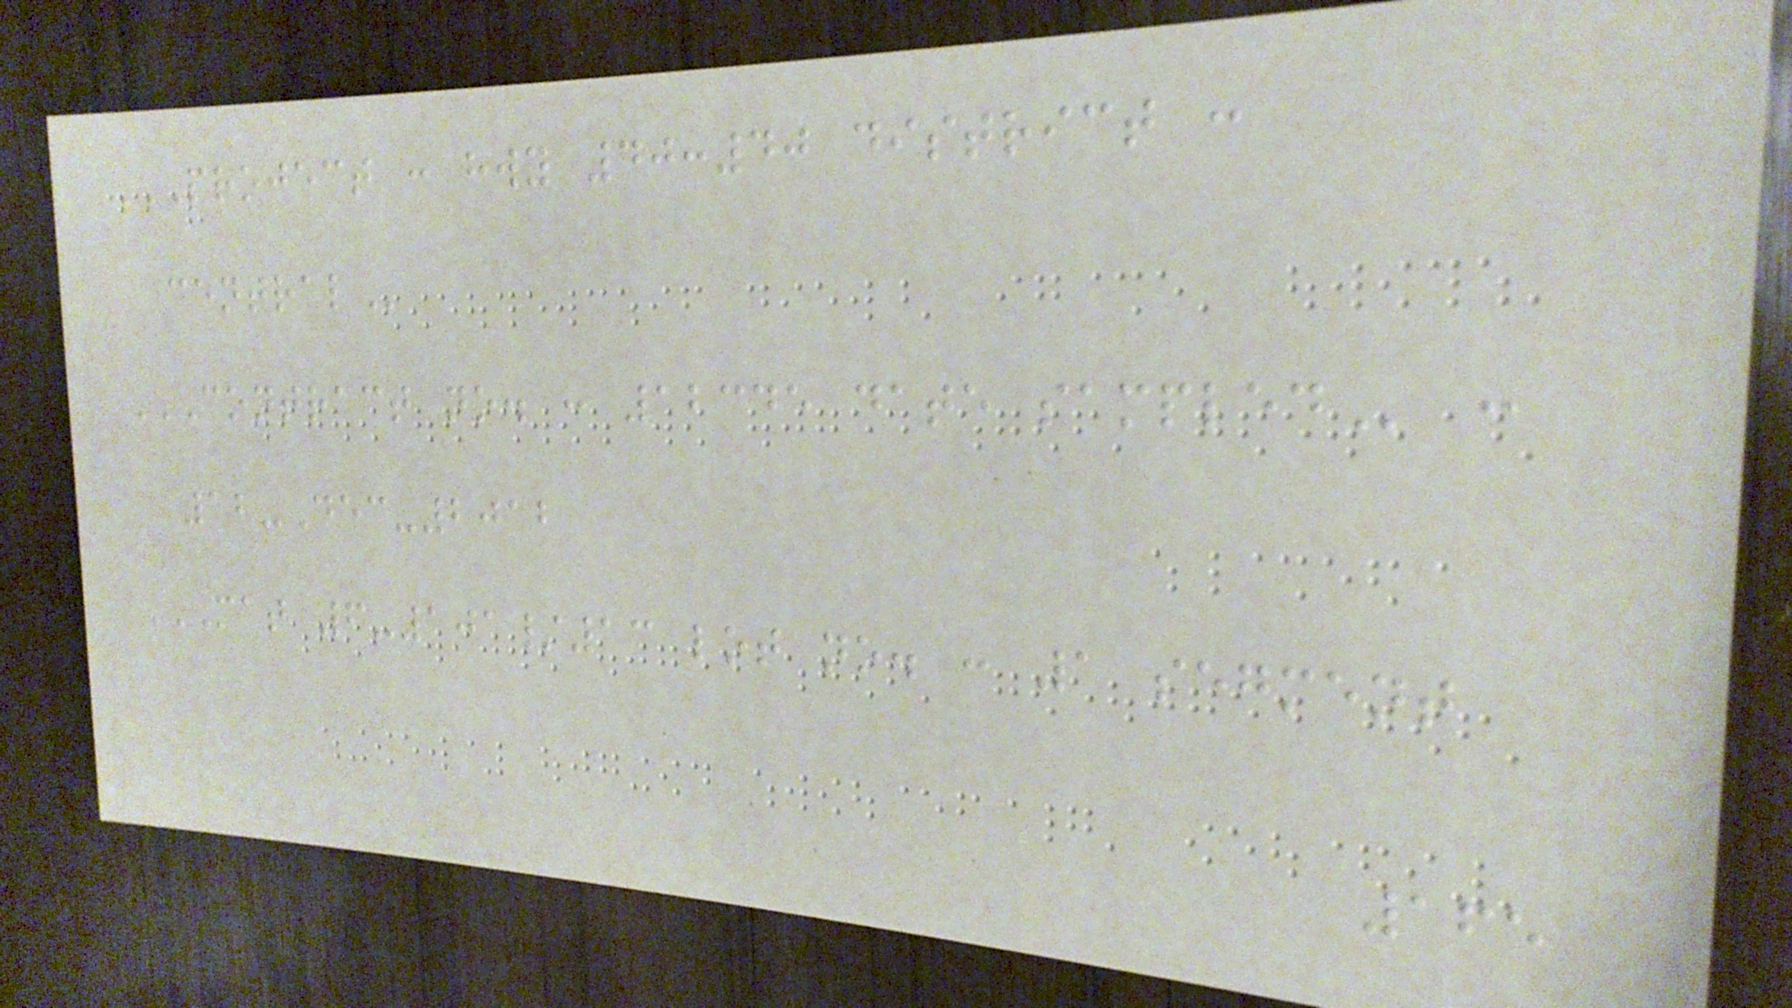PROJECT : HWY 40:40 DISTRICT :
CENTRAL
CONTRACT NO. : 12345 DATE SAMPLED :
12-Dec-2012
MAT 6-101/13 LOT NO. : 1 SEGMENT
165
